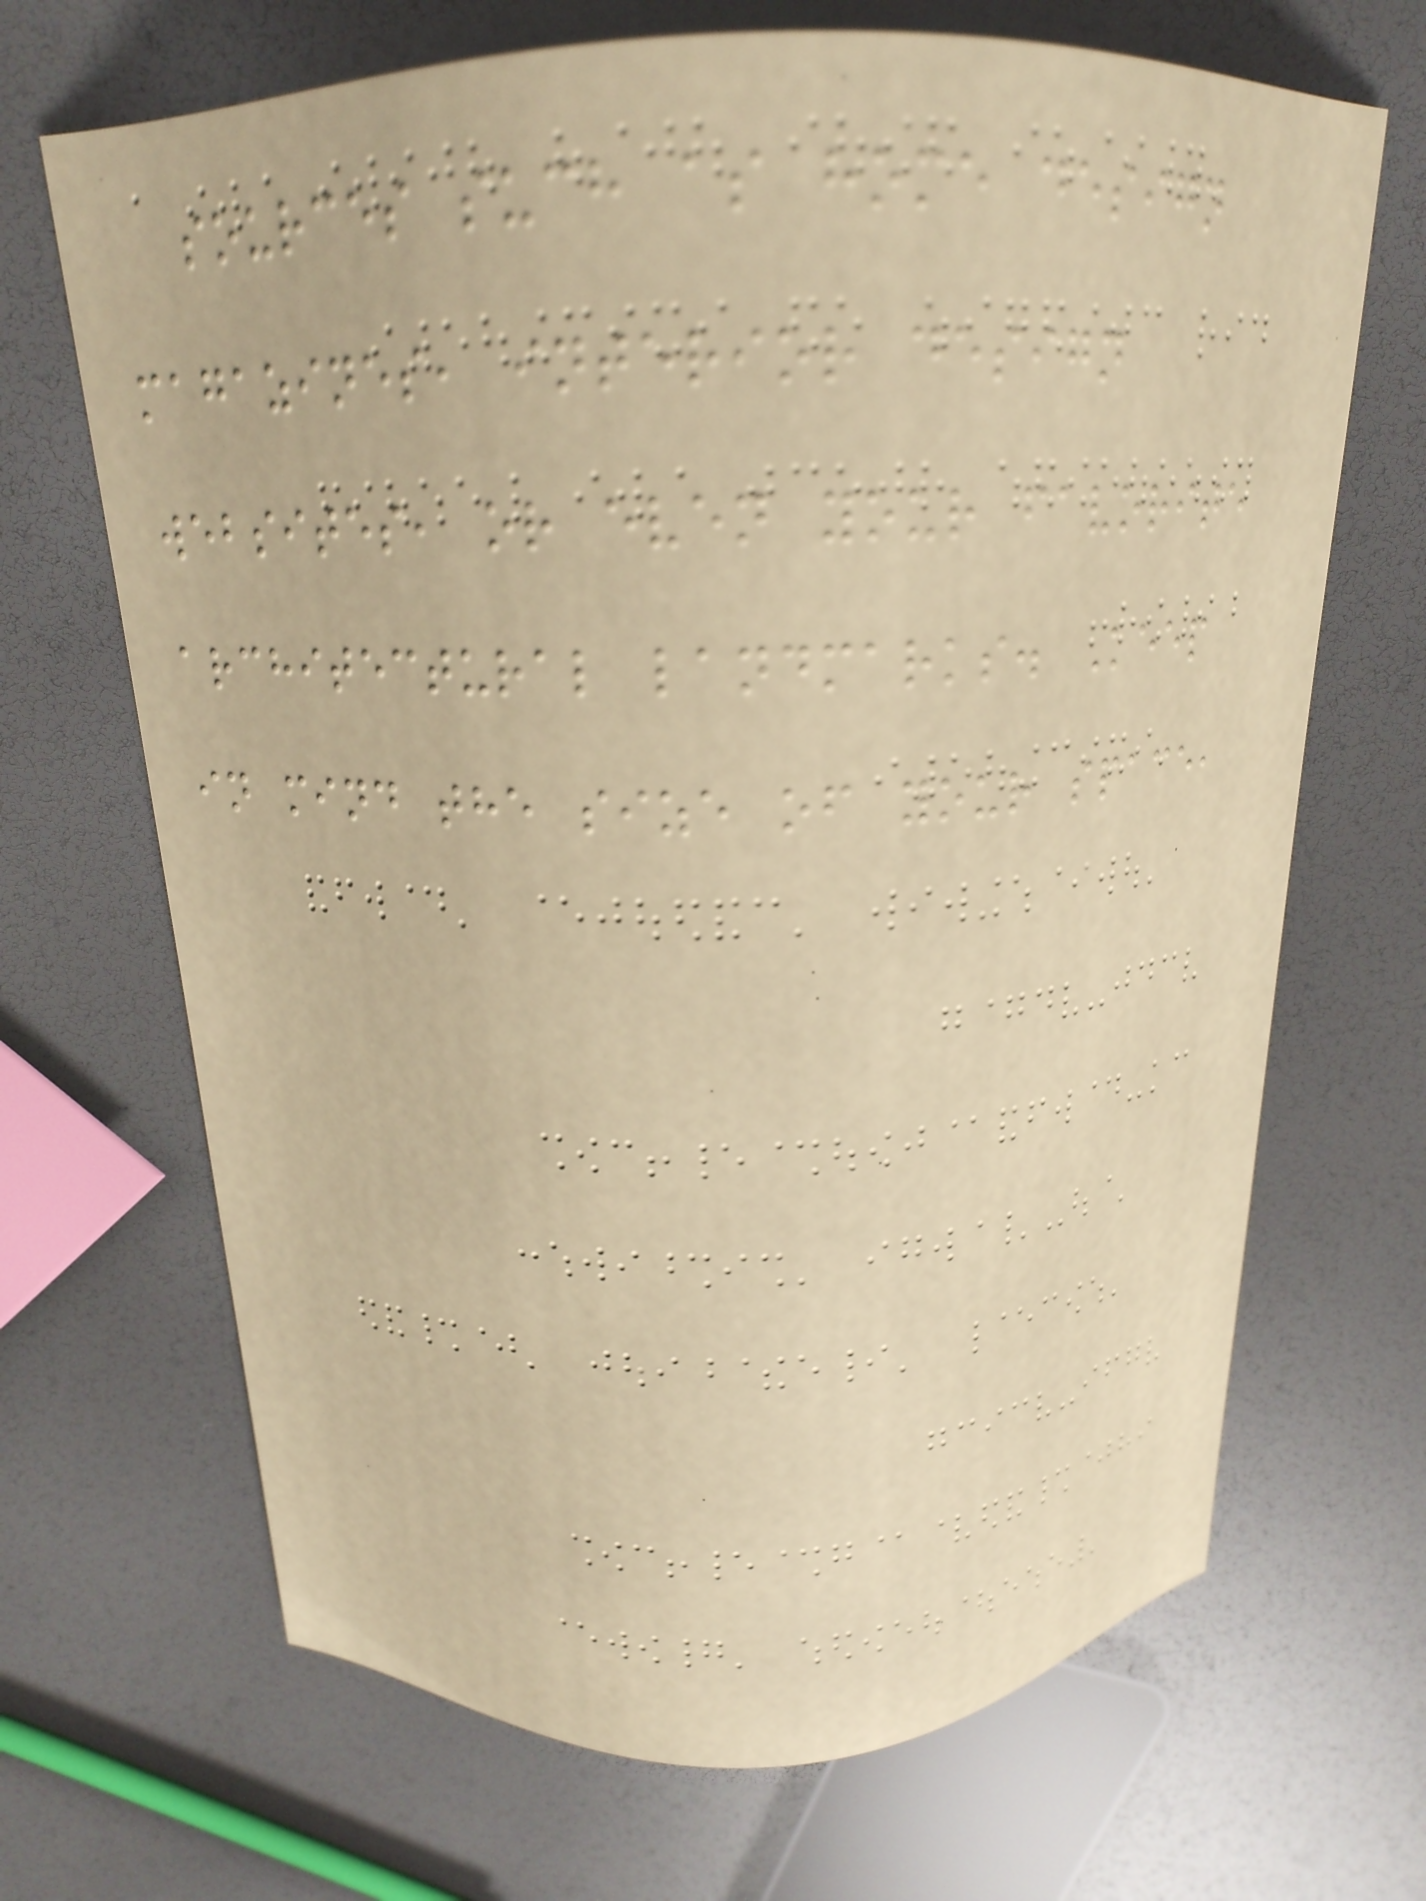sources such as home design
magazines, interior design
websites, or even your favorite
architectural landmarks. Keep
in mind the size of your space,
